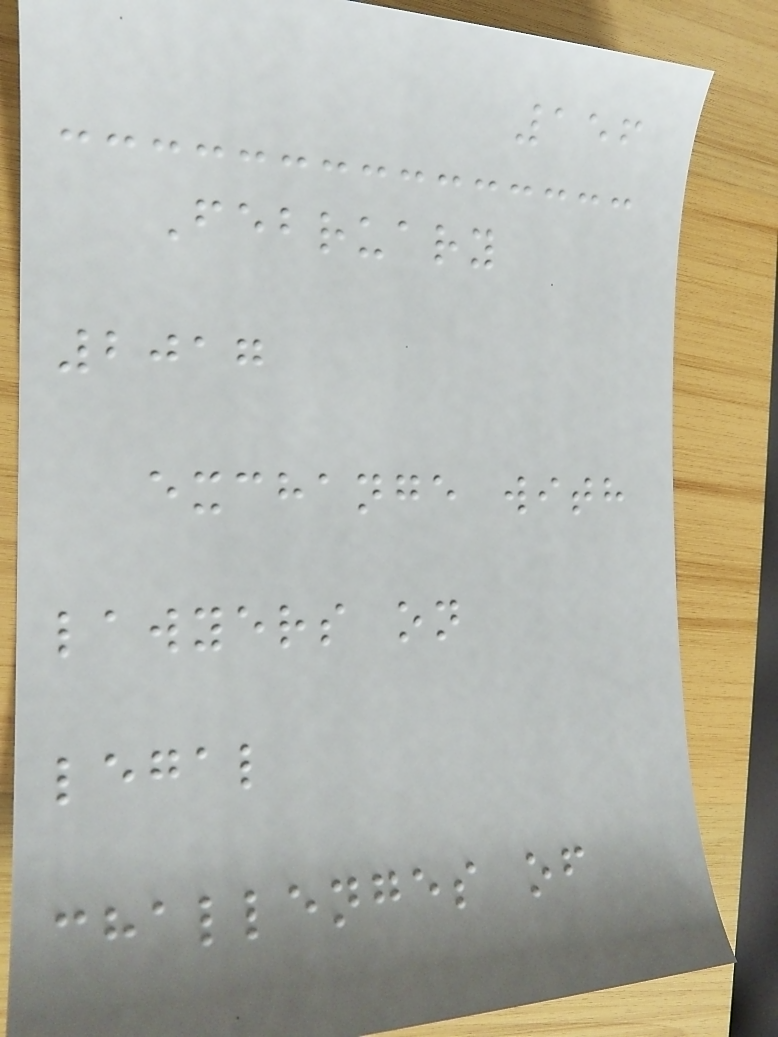156
February
2017
exchange with
lawyers on
legal
challenges of
